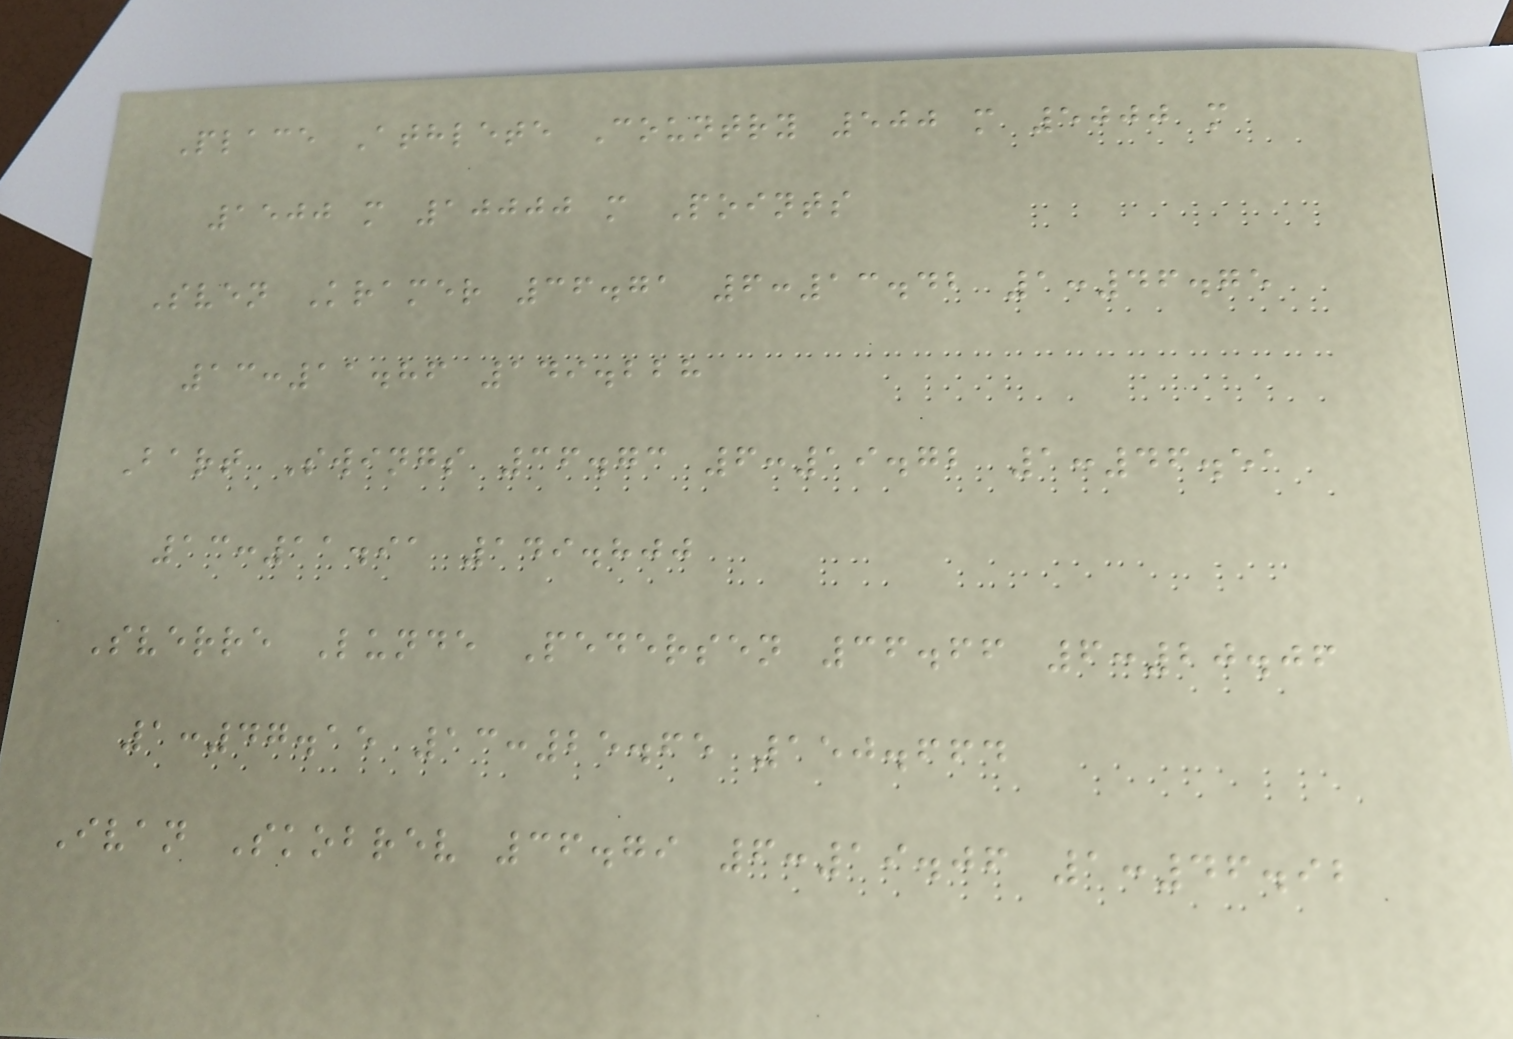Place Athlete Country 500 m 5000 m
1500 m 10000 m Points
Sven Kramer 36.71 6:13.42 1:46.75
13:11.86 149.228
Bart Swings 36.73 6:19.72 1:46.51
13:11.91 149.800
Sverre Lunde Pedersen 36.66 6:20.06
1:47.15 13:25.65 150.664
Ivan Skobrev 36.79 6:19.06 1:46.92
